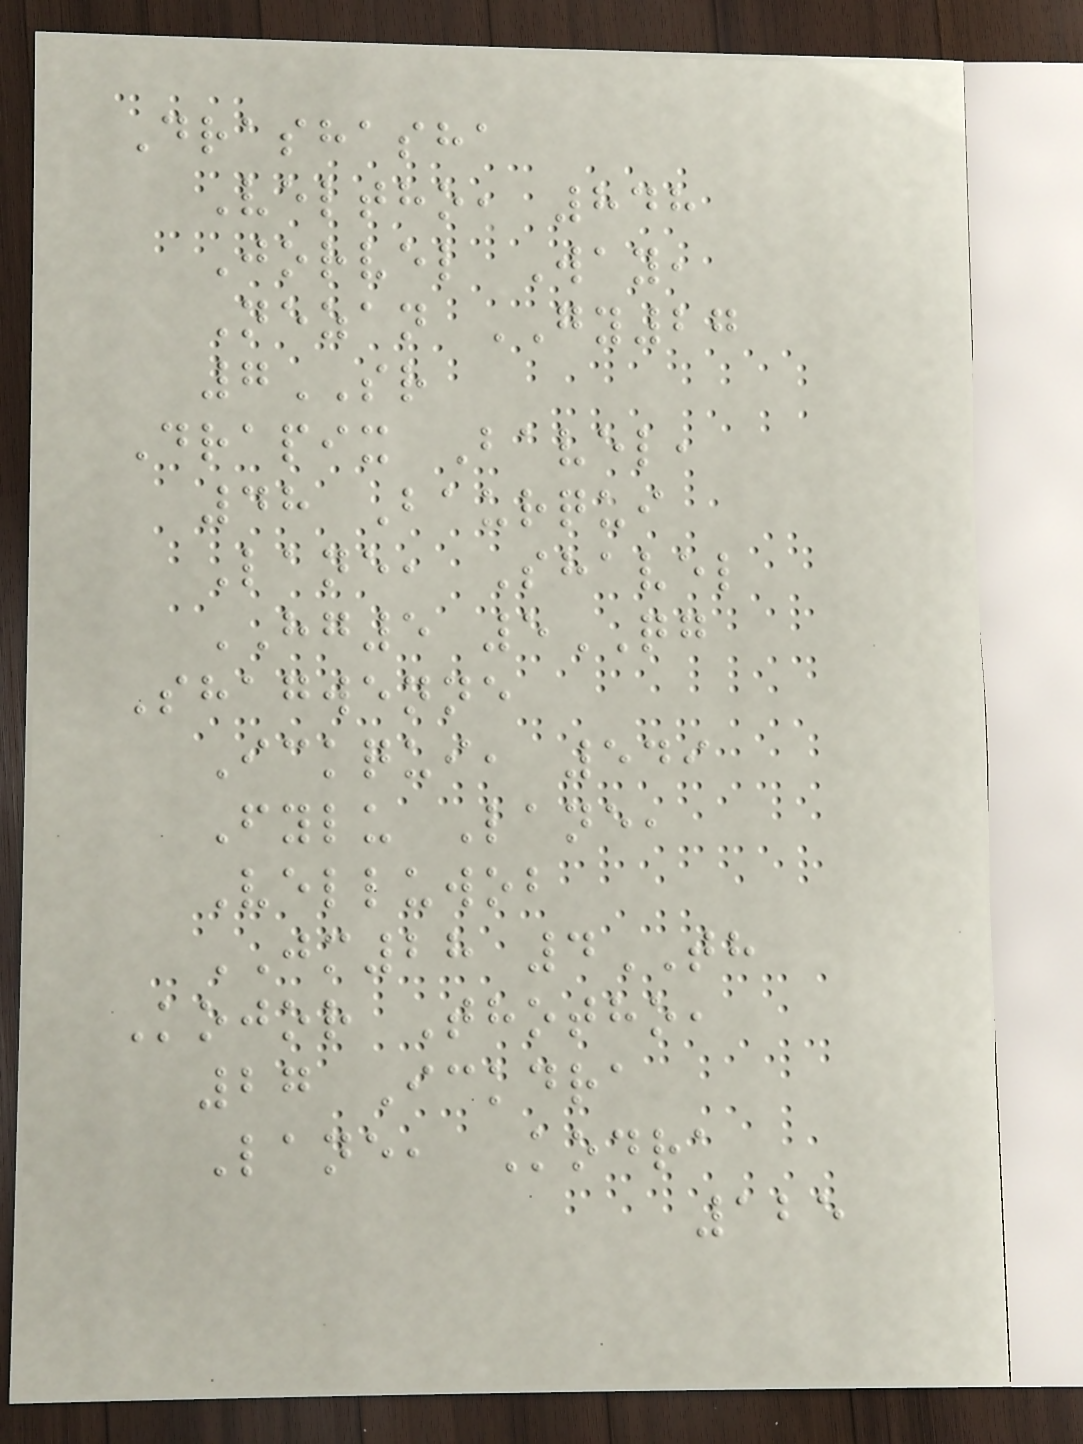Drashasha
Veltho, 848
Jorvel Way,
Nezan GY27
7SR
Drapix Bavel,
48 Baurqui
Lane, Shavel
HG5 5QG
Shagwenne
Ickqui, 549
Fylu Lane,
Velluwob
JM28 4TH
Kojor Thotho,
27 Ickdra
Lane, Kodra
125
